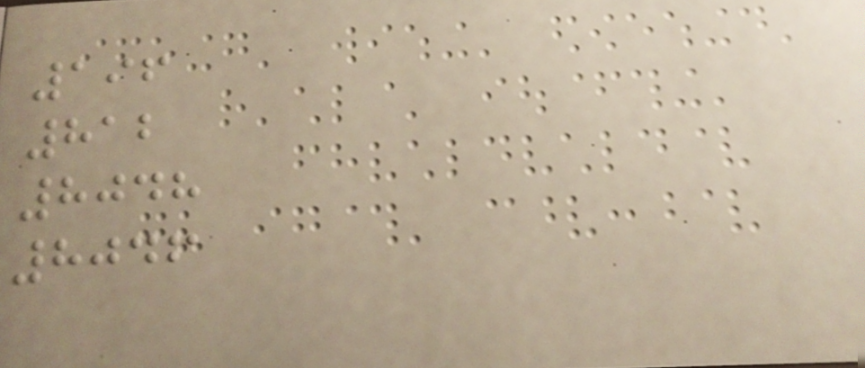196
812
8048
8046
